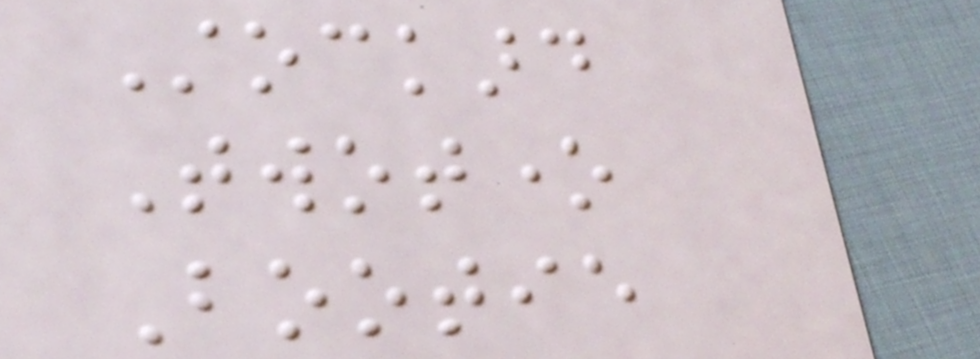Stockard
Twotone
Bootie
